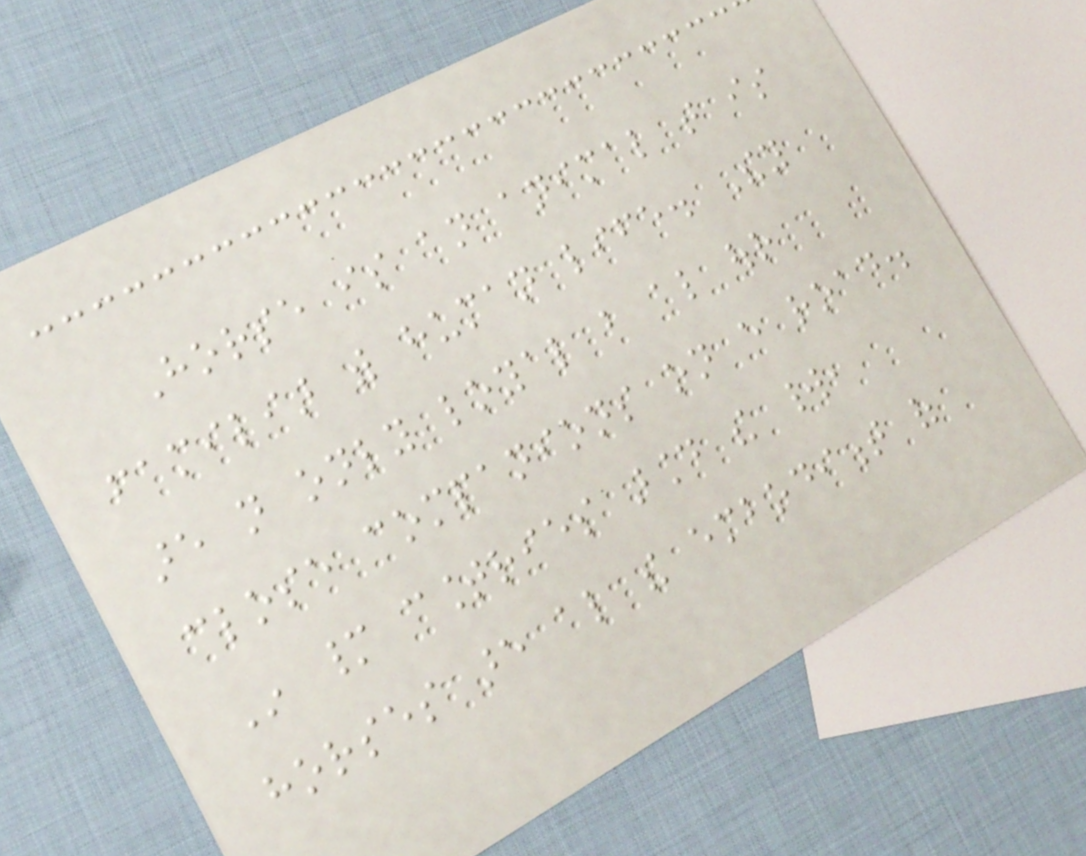Horse is an animal that is
familiar with human life. They
are not only loyal but also our
close companions on every road.
In many countries around the world,
horses are also the embodiment of
